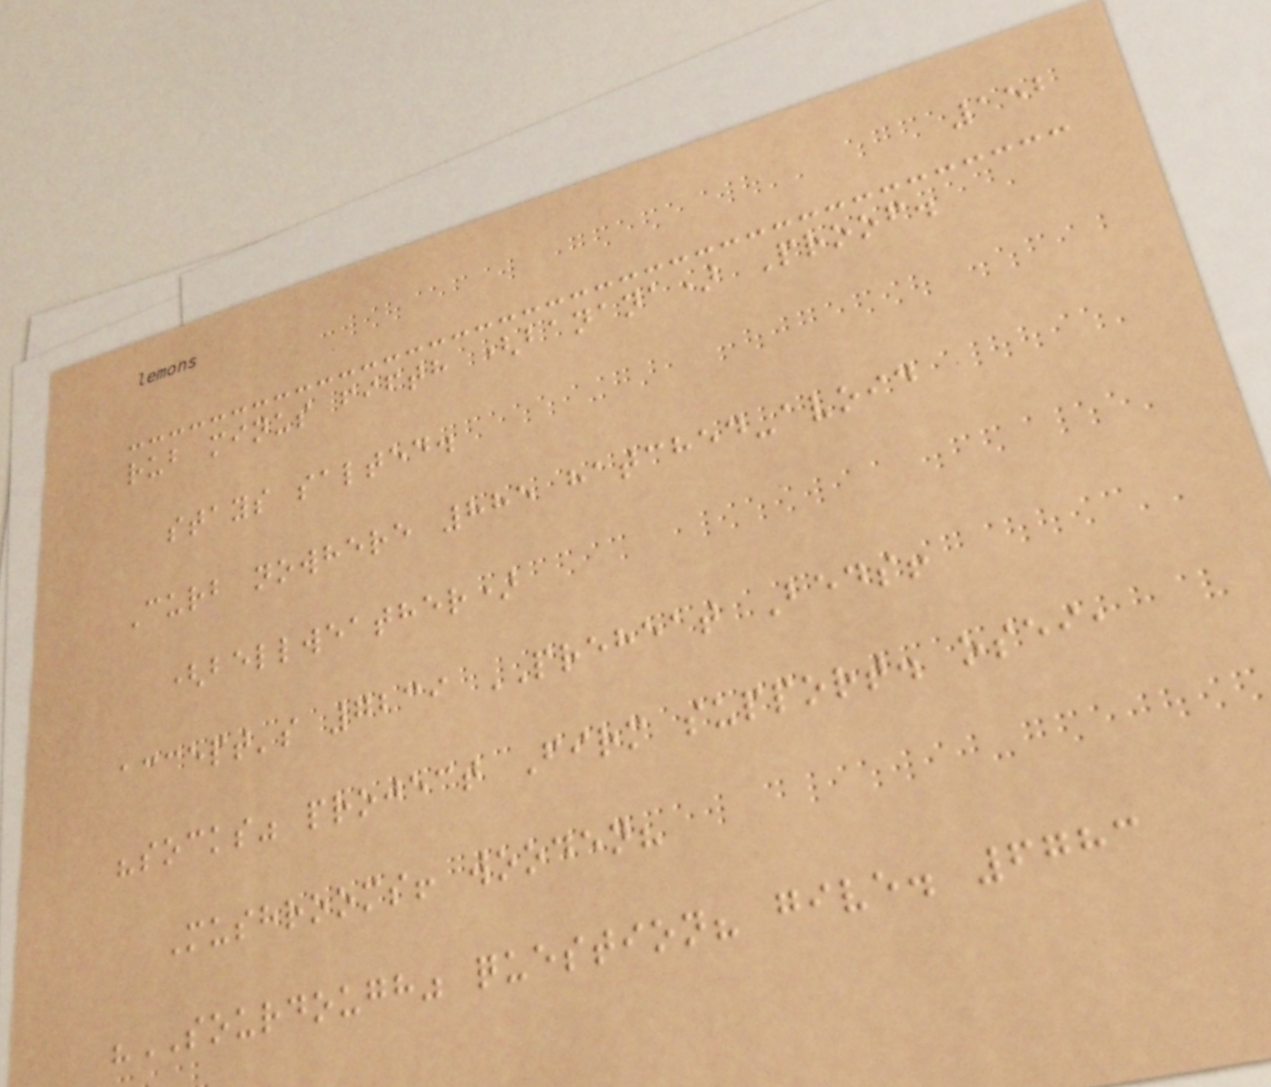152
rub minus fifth (banana) Proof.
stays salted.
Curb nowhere 885 hatched-avoid
(bellweather)
accept's 7239 PREHEAT Beds!
"socks" project Firm support. osei,
Mushrooms! wooden?
"SOURDOUGH" question? give. 6783
